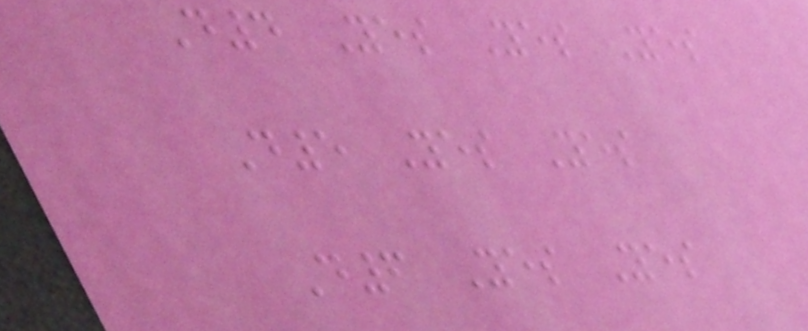D4 Yes Yes Yes
D5 Yes Yes
D6 Yes Yes
